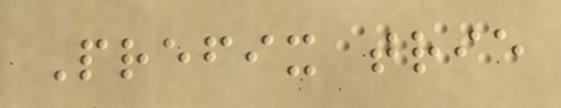Prefix trie
